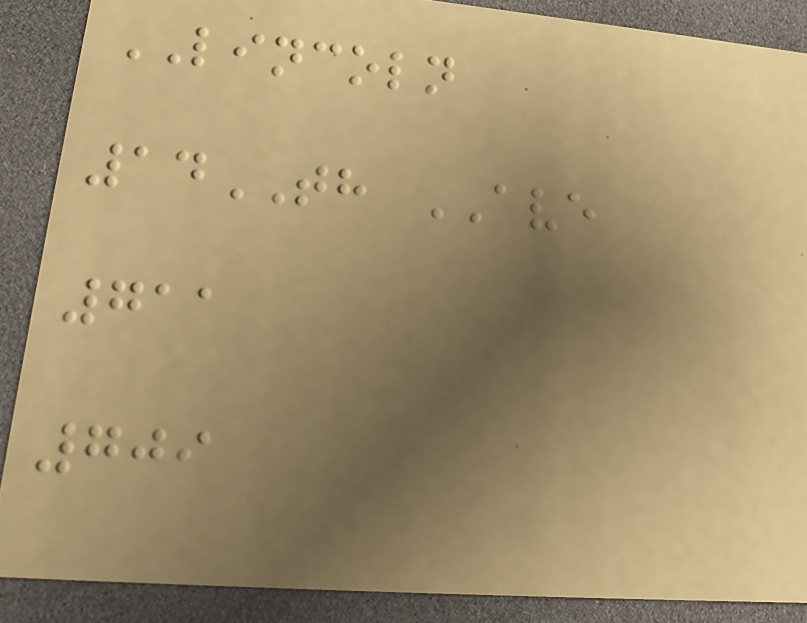LINCOLN
14TH AVE
711
709
